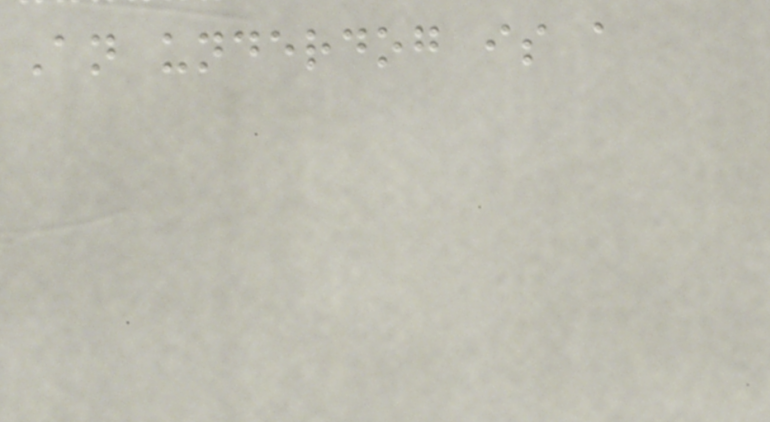An underdog is a
